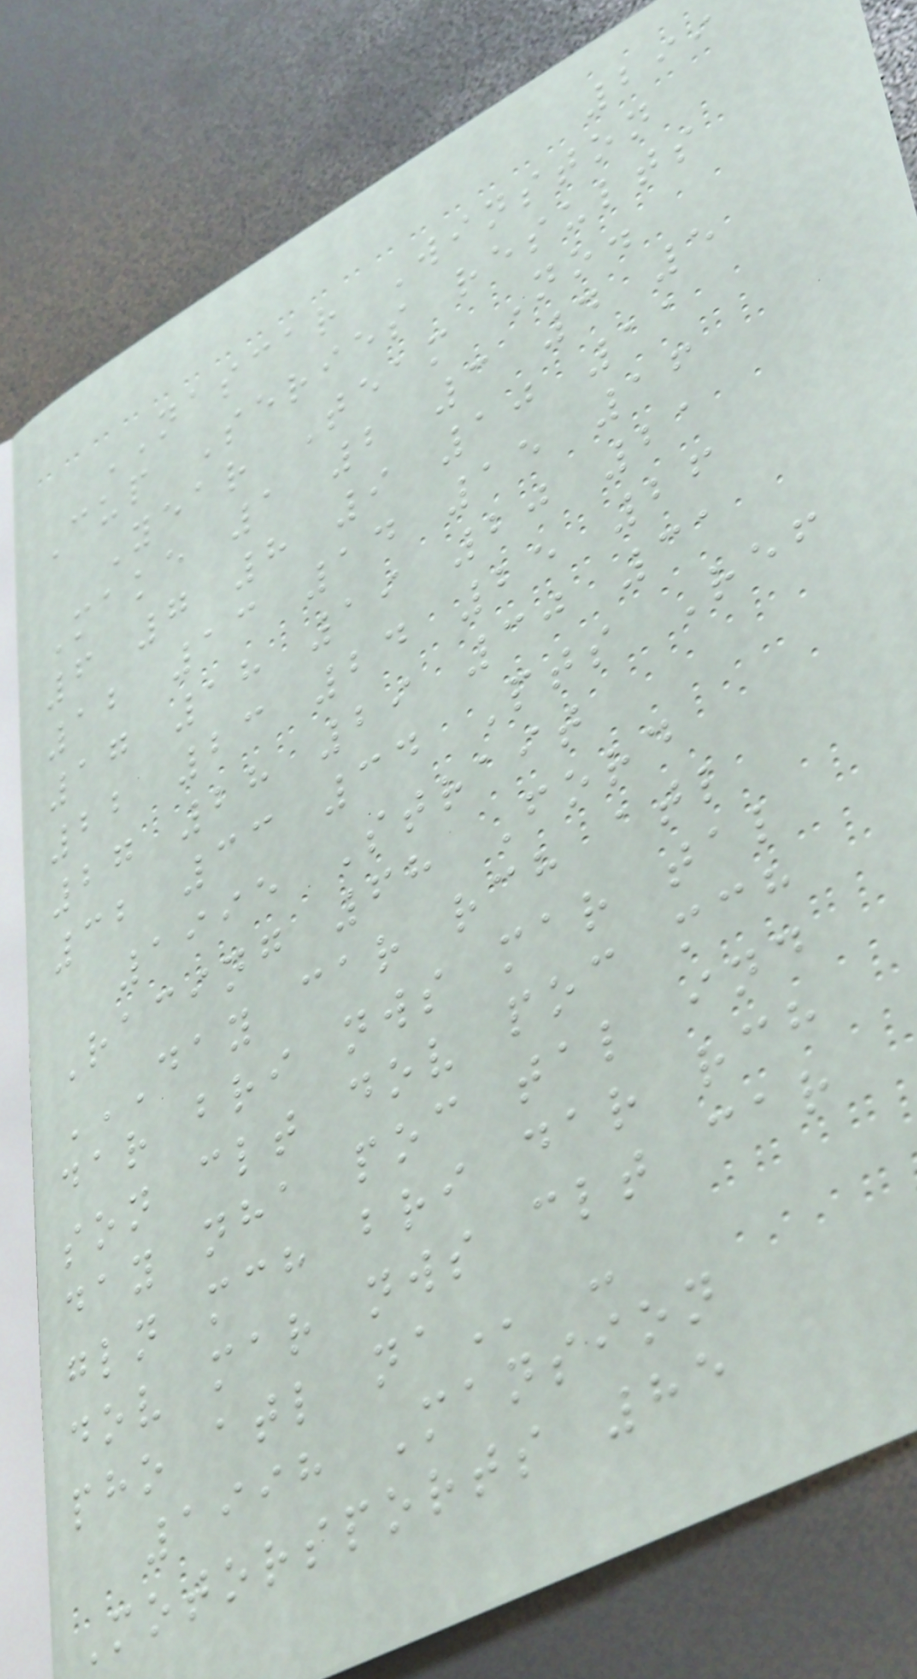299
NASCAR Winston
Cup Series results
Year Team No.
Make 1 2 3 4 5
6 7 8 9 10 11
12 13 14 15 16
17 18 19 20 21
22 23 24 25 26
27 28 29 30 31
32 33 34 Pts Ref
1995 Strait
Racing 68 Ford
DAY CAR RCH ATL
DAR BRI NWS MAR TAL
SON CLT DOV POC MCH
DAY NHA POC TAL IND
GLN MCH BRI DAR RCH
DOV MAR NWS CLT CAR
PHO ATL NA -
1998 Mansion
Motorsports 85
